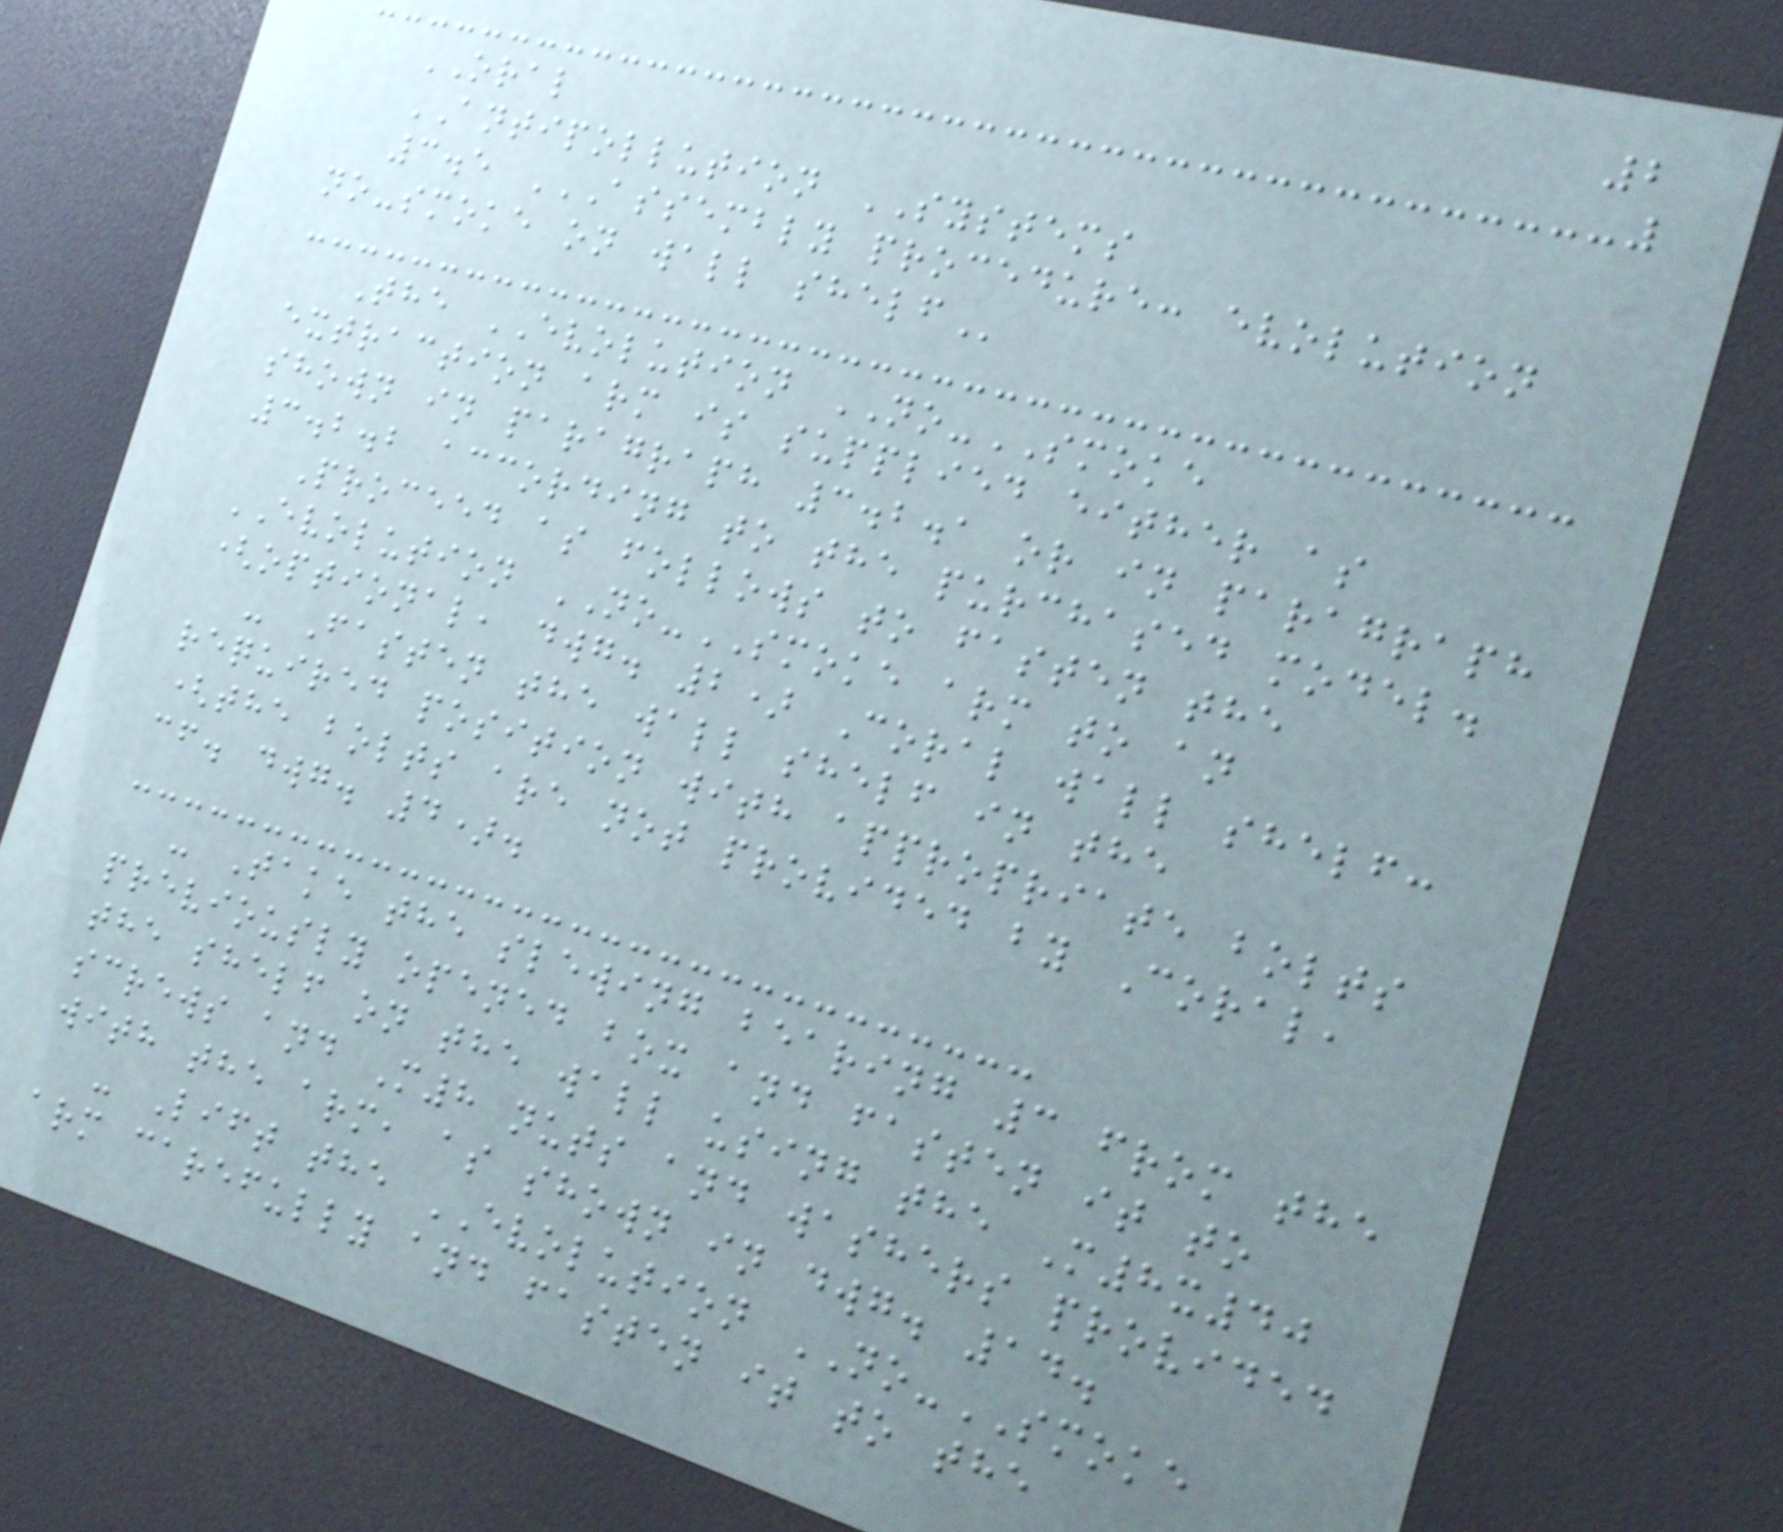2
ORAL
ANTIPOLLUTION SYSTEMS
3.5 ASSEMBLY PROCEDURE: EVOLUTION
NO-SMOKE ON WALL SHELF
The EVOLUTION NO-SMOKE
extraction arm is supplied either as
shown in paragraph 3.2.1 or in paragraph
3.2.2 according to the purchased model.
Proceed as follows to fasten the
EVOLUTION NO-SMOKE arm to an
(optional, dwg. 2) Coral wall shelf:
- Fasten the wall shelf in the
required position with appropriate bolts
(the bolts are not provided by Coral,
cf. dwg. 4).
- Take the slewing bearing 3 from the
previously opened box and fasten it to
the shelf on the wall using the M8x40
screws and M8 nuts and washers provided
with the arm, as shown in dwg. 14.
- Lift the EVOLUTION NO-SMOKE
arm carefully and fasten it to the
